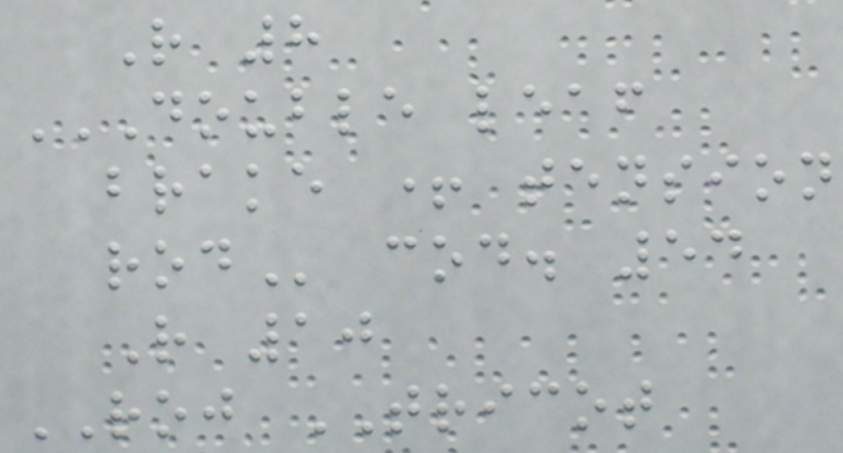R 8
DOUBLE LEAF
BRAKE + TENSION
ROD cod. 54
R 10
ROJ TRICOT
